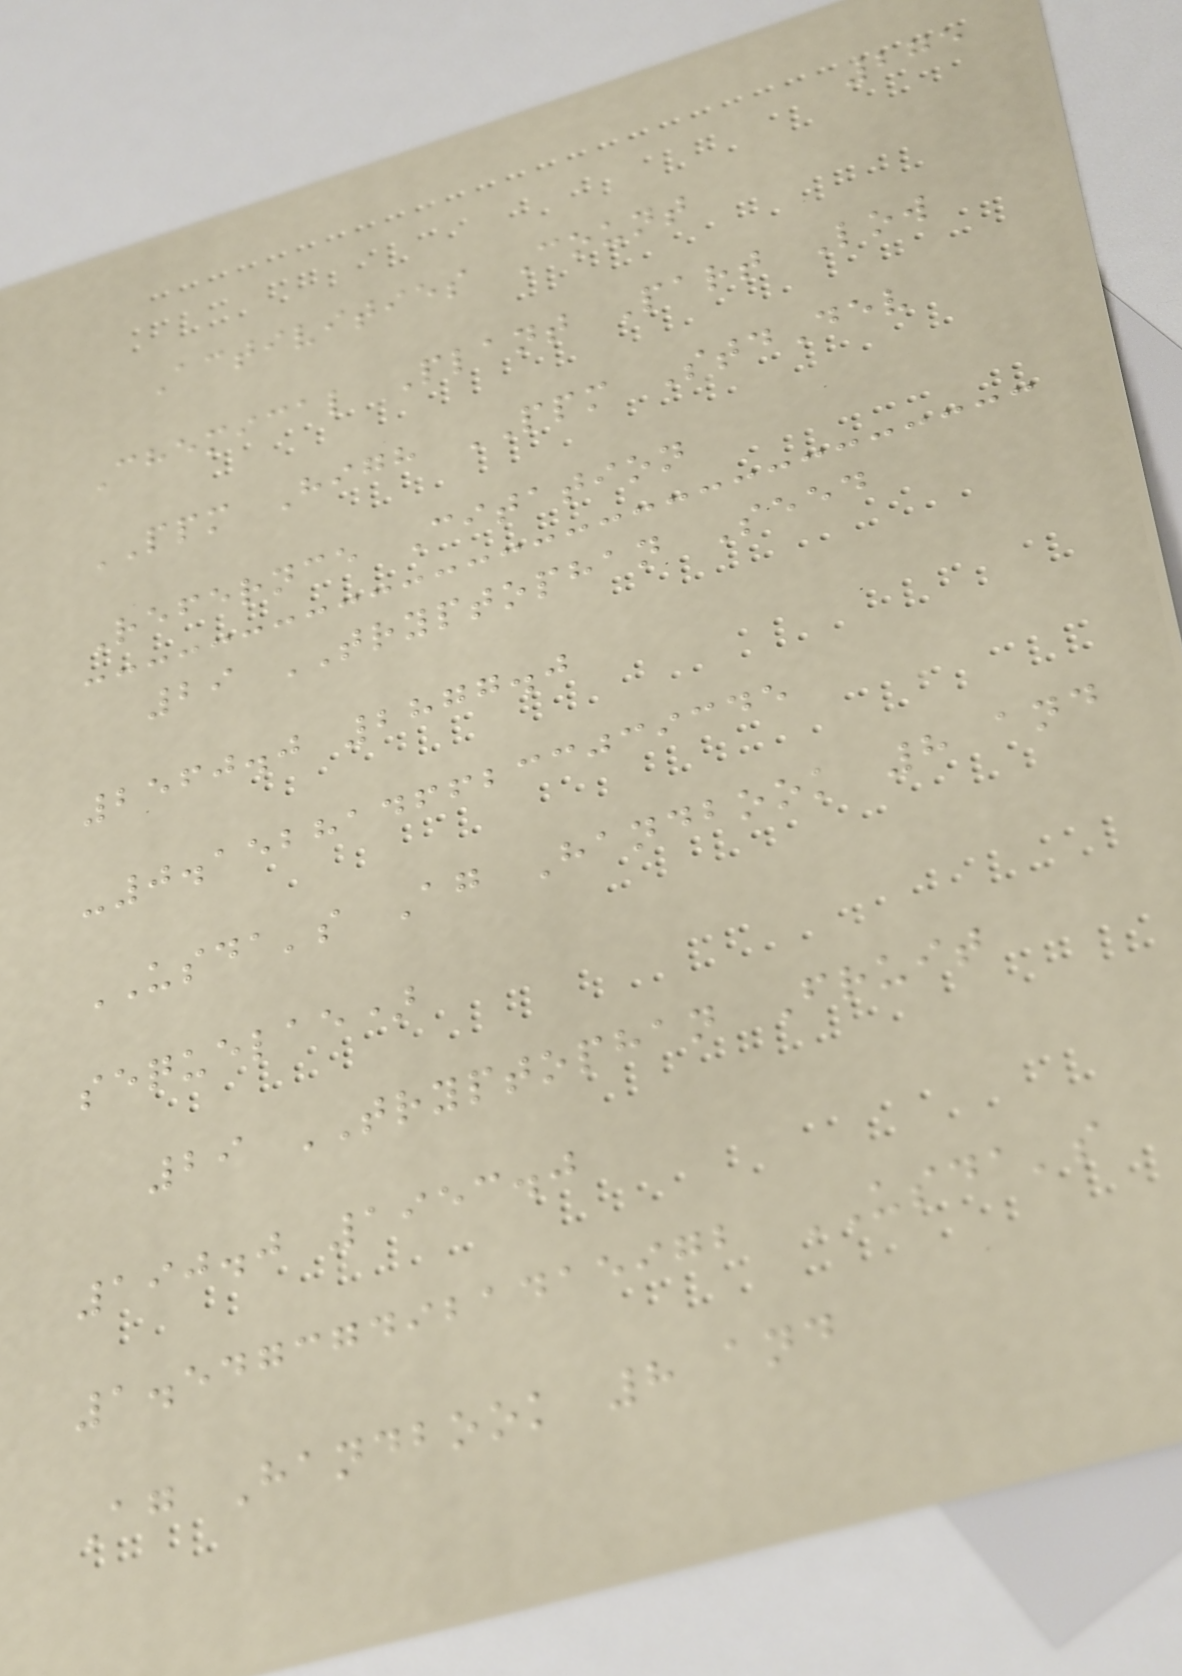275
Activities Count
Chemical Plant Part Low
PPM High PPM StdDev
Refernce Citation
29 TRYPTOPHAN Seed
2560.0 2877.0
-0.15281466233039345
USDA's Ag Handbook 8 and
sequelae)
29 TRYPTOPHAN Fruit
190.0 1953.0
1.547374921415972 USDA's
Ag Handbook 8 and
